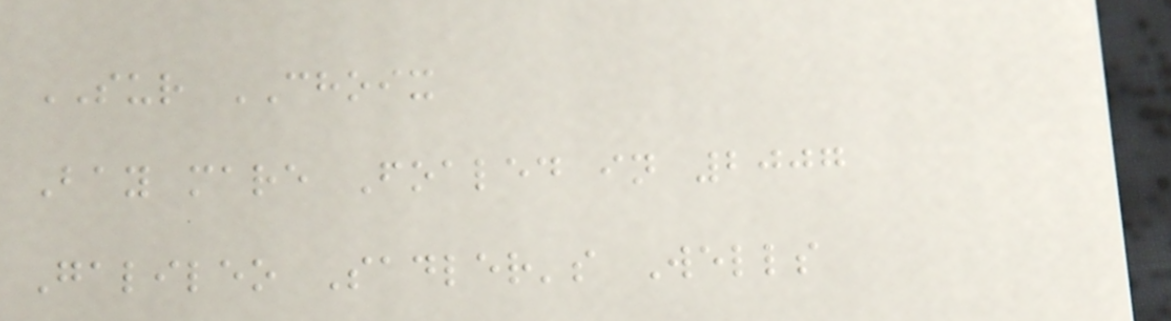SUR CHOIX
Bay mare Foaled in 2007
Galileo Sadler's Wells
